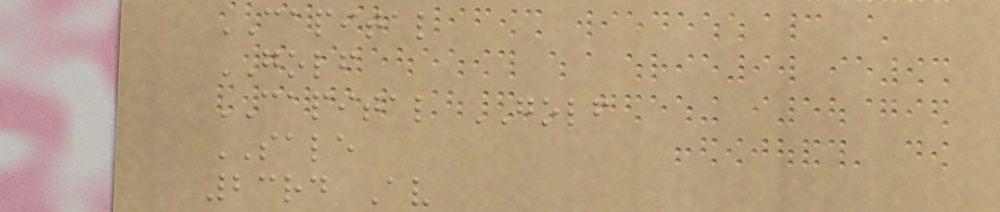CAPITAL
GOLF
CAPITAL GOLF
SALE
23rd Av
